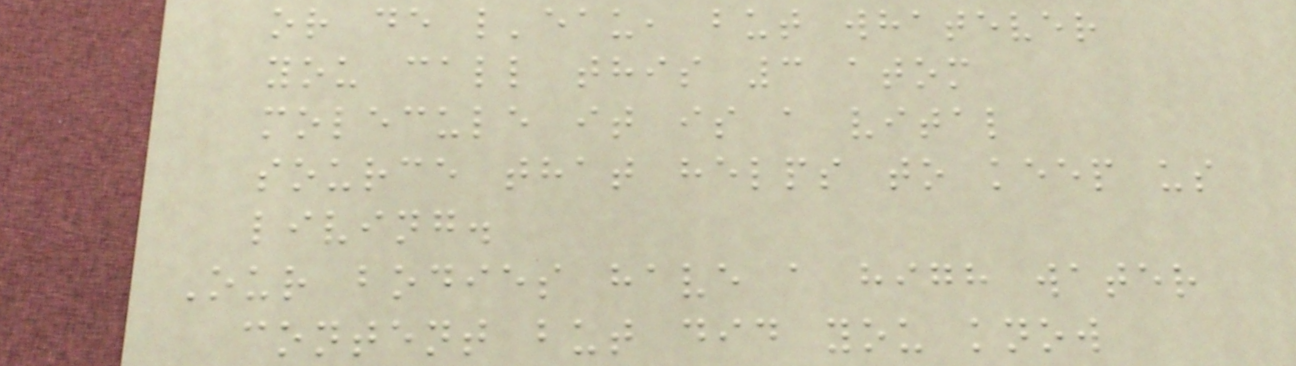or de l'eau, but whatever
you call this 3 atom
molecule it is a vital
source that helps to keep us
living.
Our bodies have a high water
content but did you know
